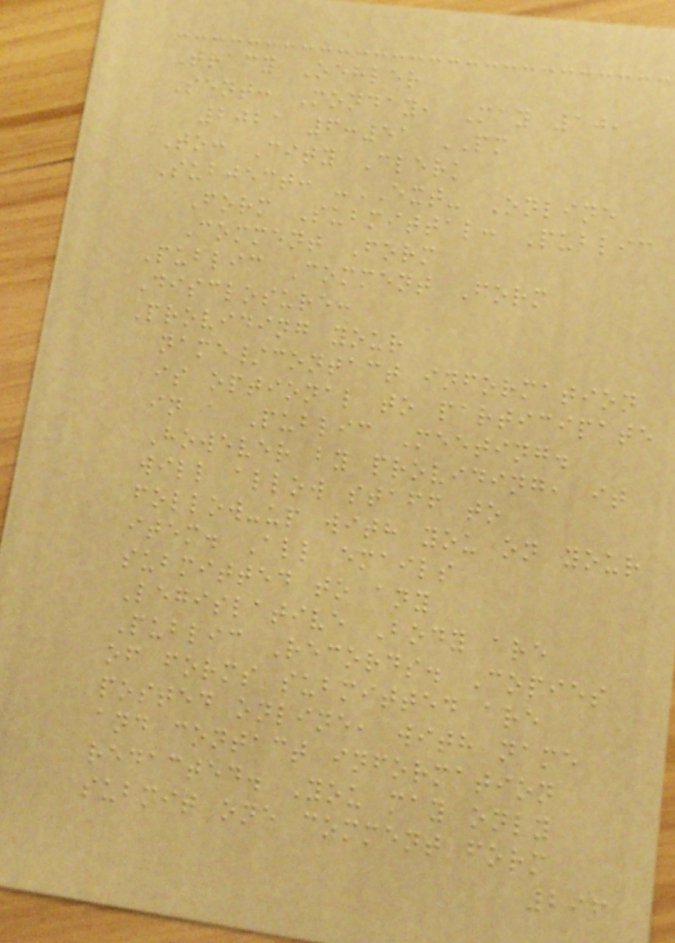Tracy Oehler
Sent: Monday, May 10,
2021 6:51 PM
To: City Clerk
Subject: -EXT- Online
Form Submittal: Public
Comment Form
Public Comment Form
Disclosure:
Providing your
name/contact information
is optional to participate
in a Public Meeting.
However by providing, it
will allow staff to
follow-up with you on your
item. All emails
submitted to any
Legislative Body are
Public Records. Copies
of forms submitted are
posted online, with name
and contact information
redacted. You may only
submit one comment form
296
